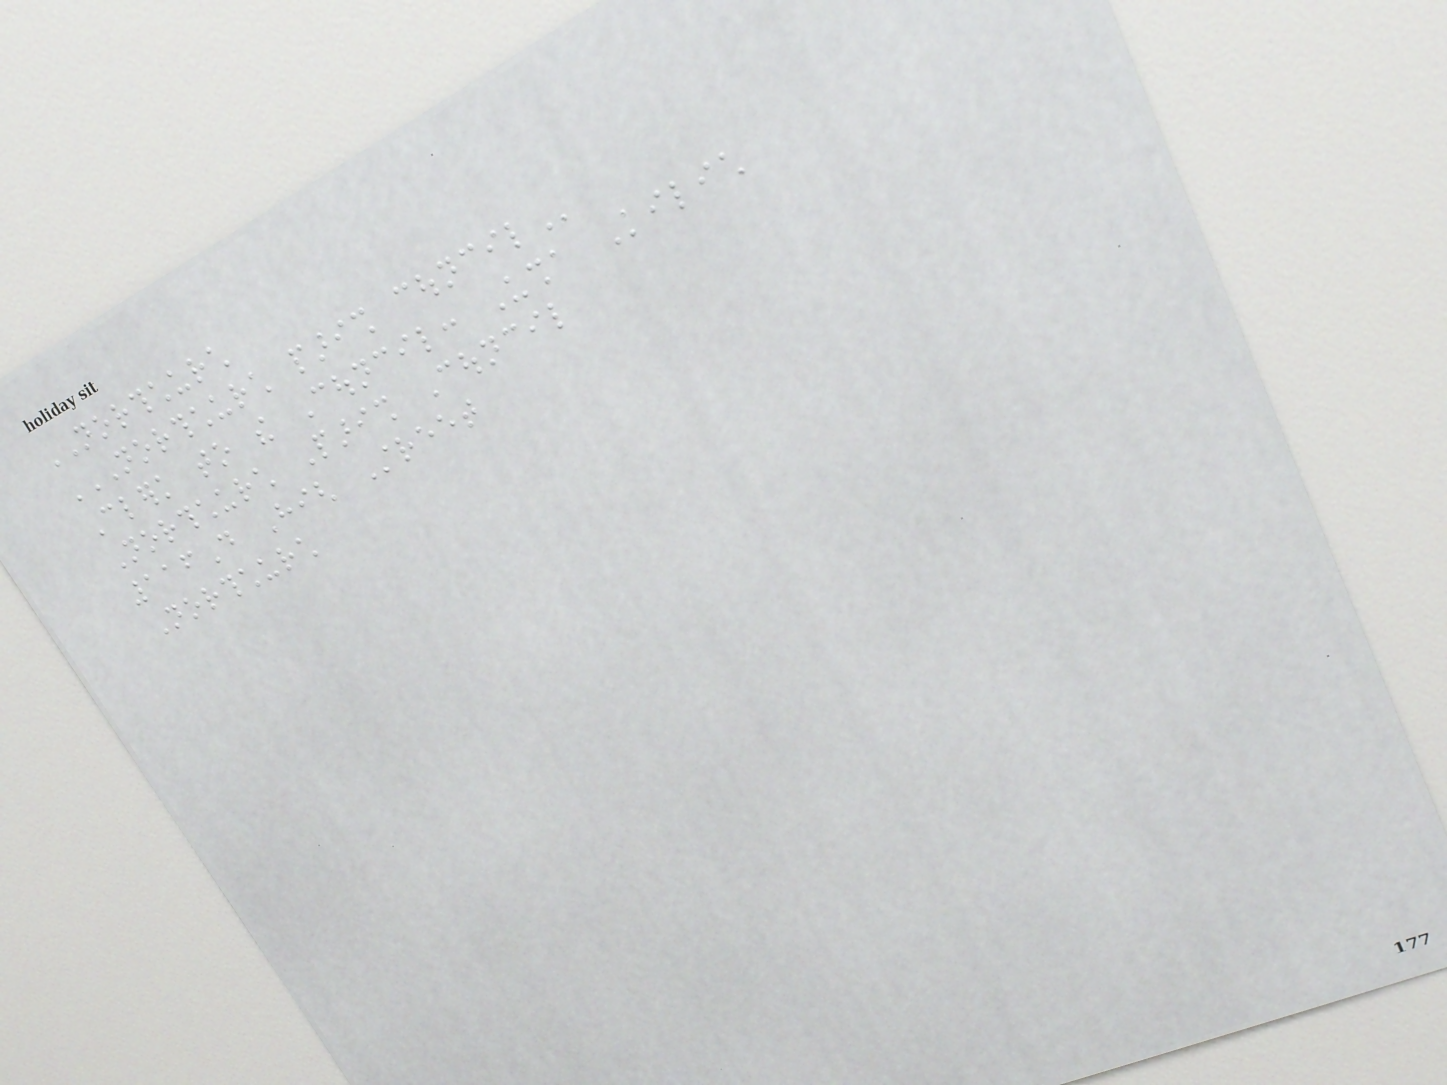NORTHCHURCH
NORTHCHURCH PARISH COUNCIL
Clerk to the Council: Usha Kilich
Northchurch Parish Council
116D High Street
Northchurch
